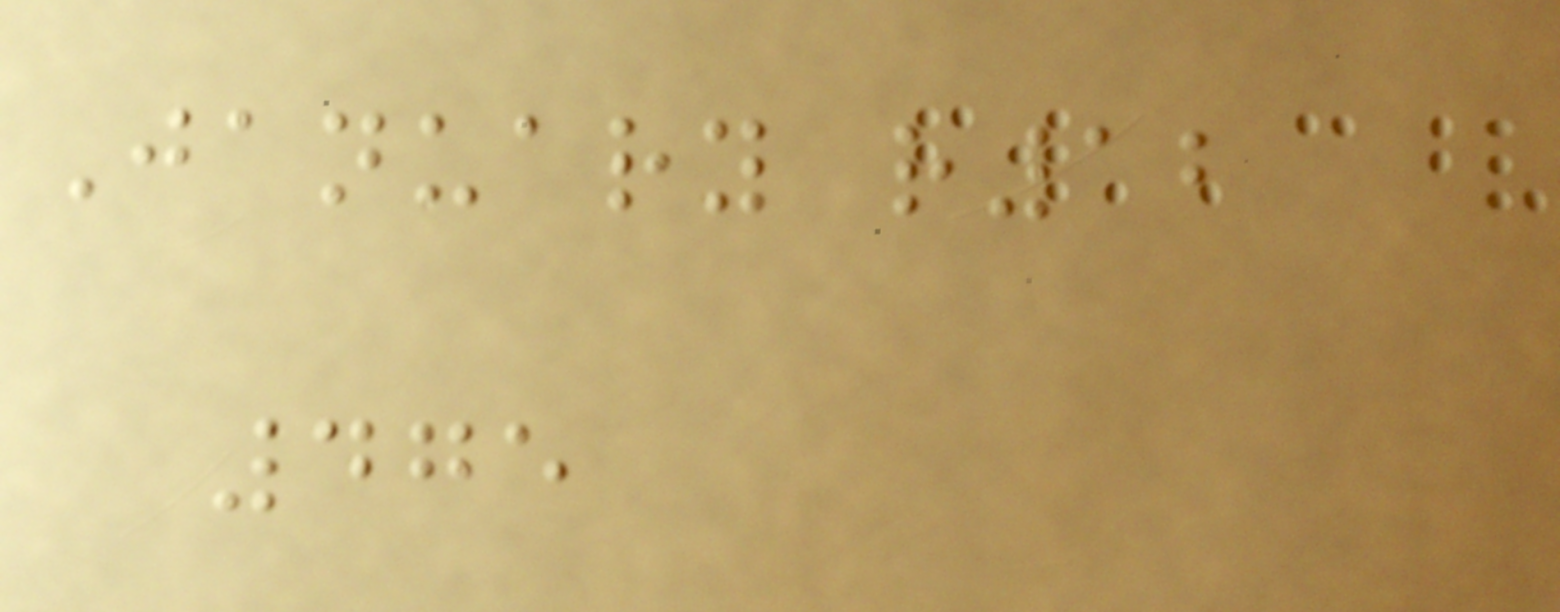January r12
475
